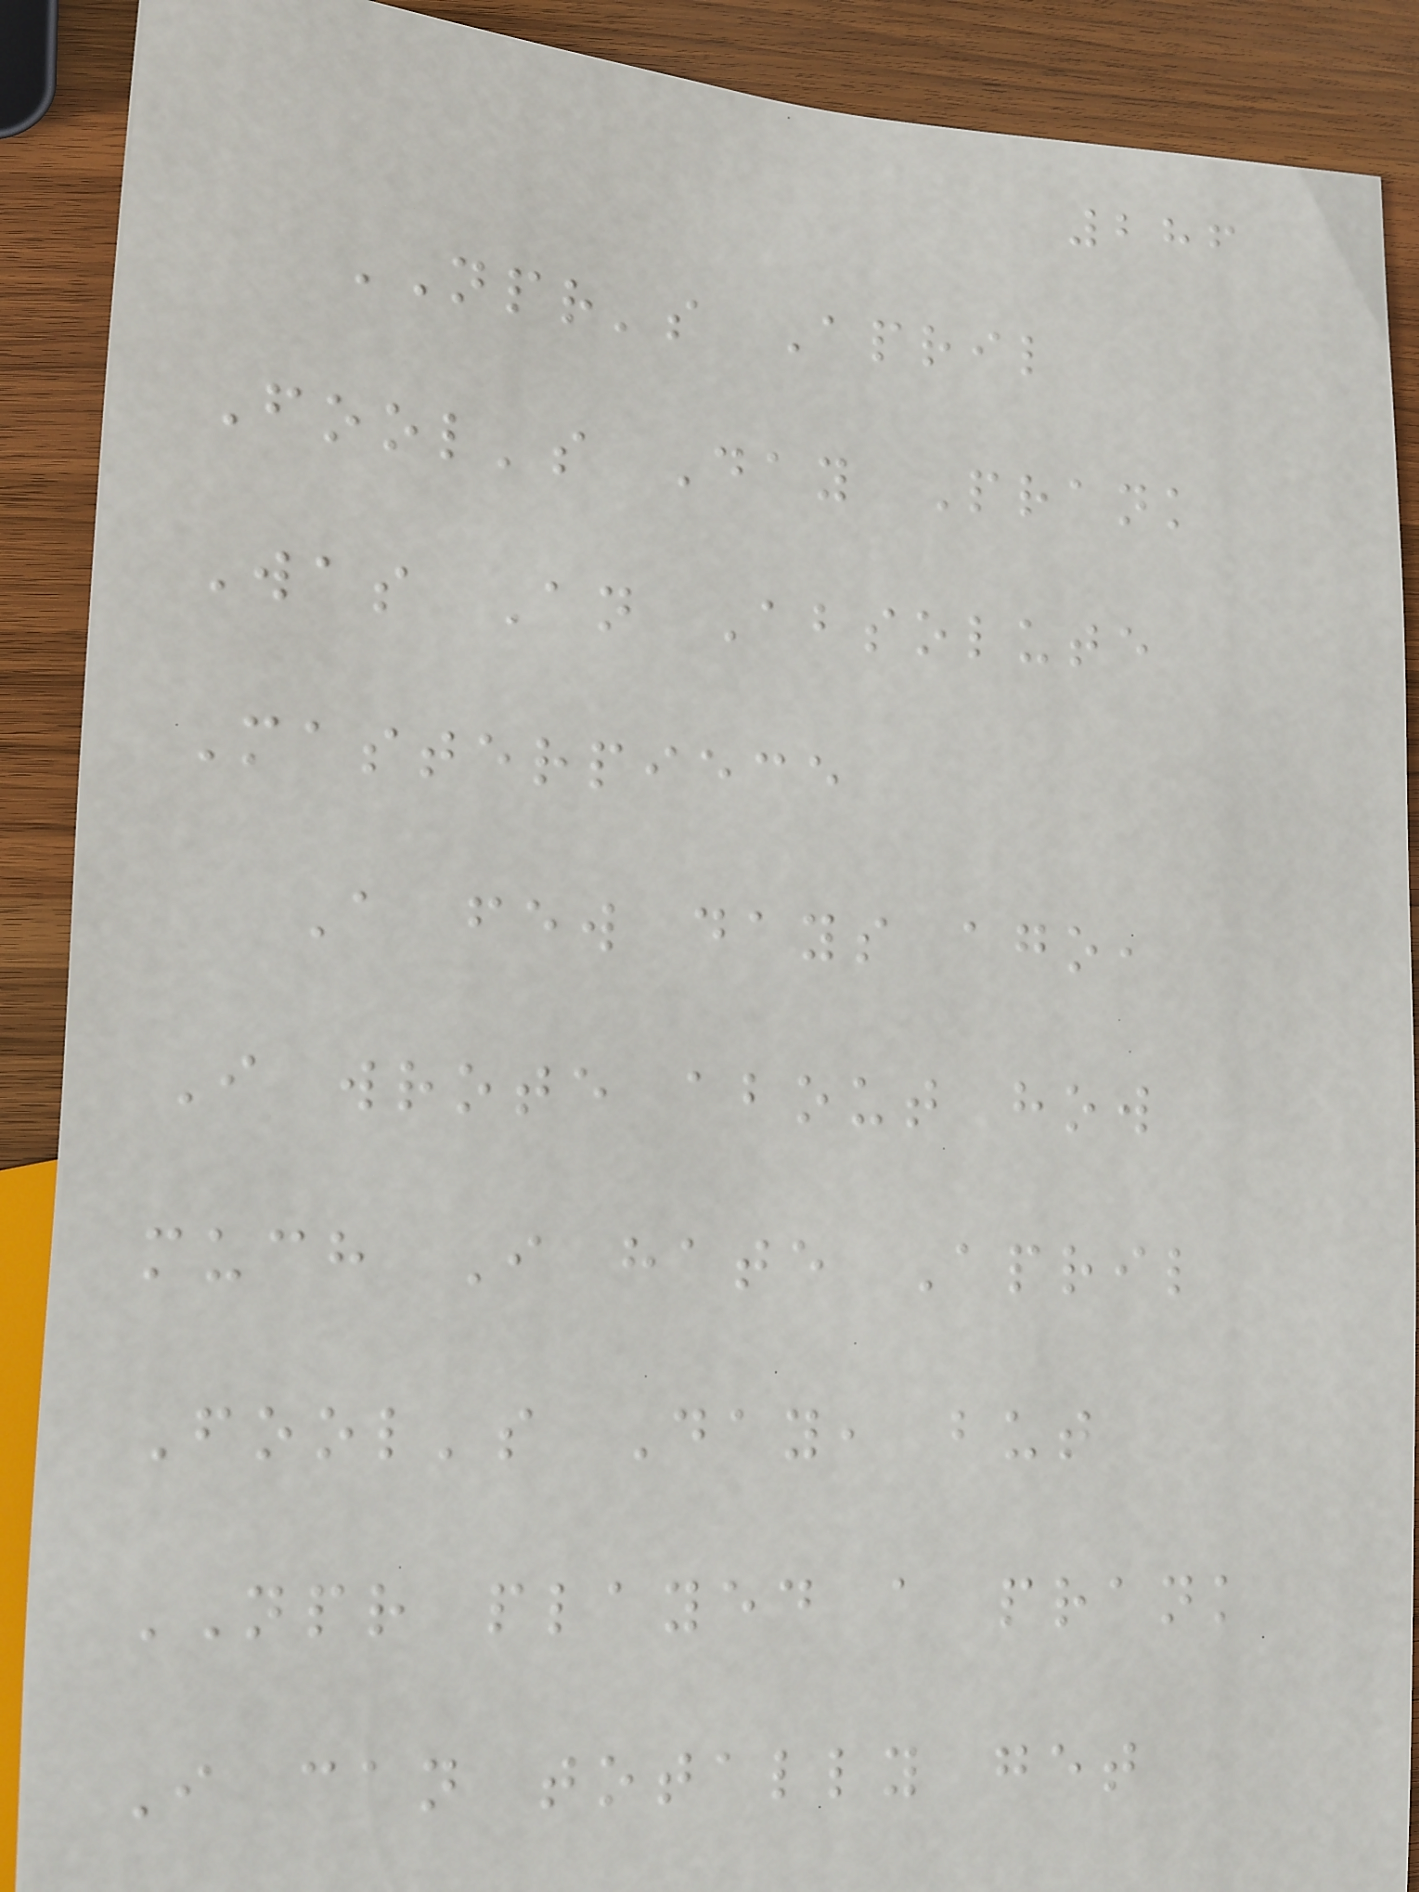286
NPR's April
Fool's Day Prank
Was An Absolute
Masterpiece
A few days ago,
I wrote about how
much I hate April
Fool's Day, but
NPR played a prank
I can totally get
